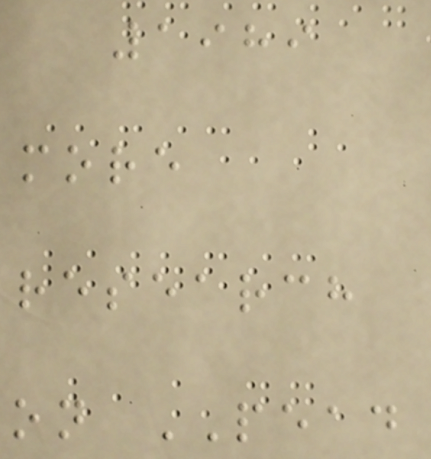1989
more
research
on PEAD
